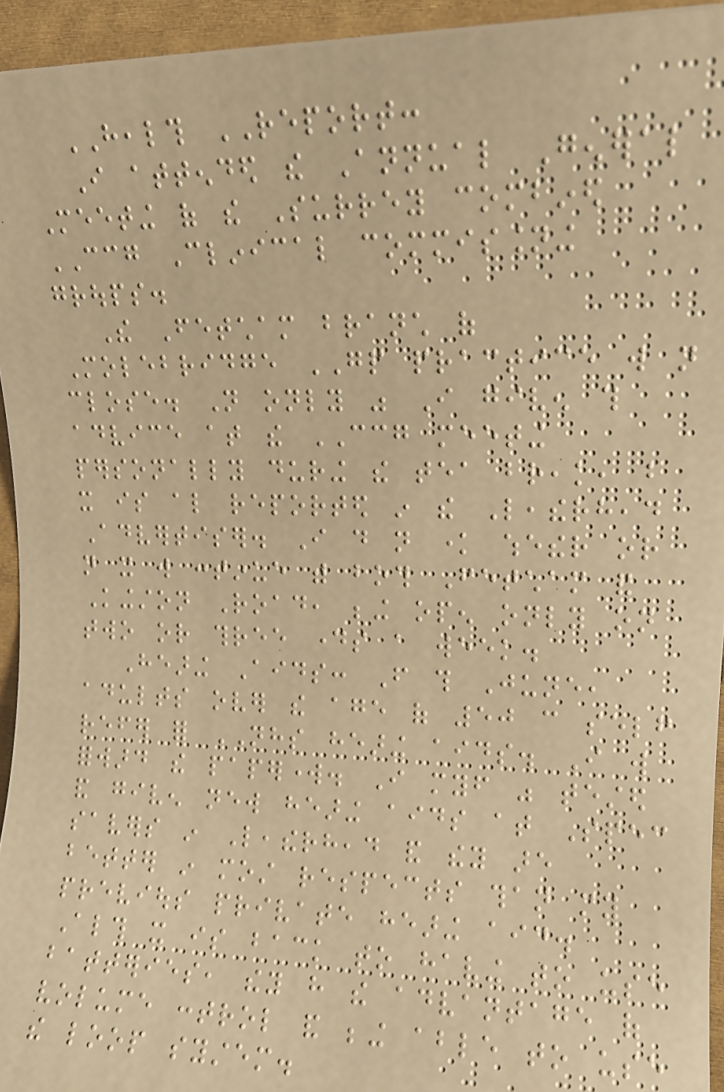HEALTH REPORT:
I attended the Annual General
Meeting of the Surrey combined
CCG Clinical commissioning
groups.
The Fetcham branch of
Molebridge GP practice will not
close. Not only was I given this
advice at the CCG meeting
personally during the tea break, but
it is also reported in the Leatherhead
Advertiser. I do not know whether or
not it will continue with both Fetcham and
Kingston Road, being open only on
two or three days a week.
Hearing Aids: From this June,
adults over the age of 50 can self
refer for NHS hearing aids. I will
forward the paperwork. I myself was tested
and given new hearing aids at Spec
savers in Leatherhead and they are
better in most respects than my
previous private hearing aid.
Although it is back to having to use
batteries, they have the advantage of
volume control and being able to use
the loop system.
